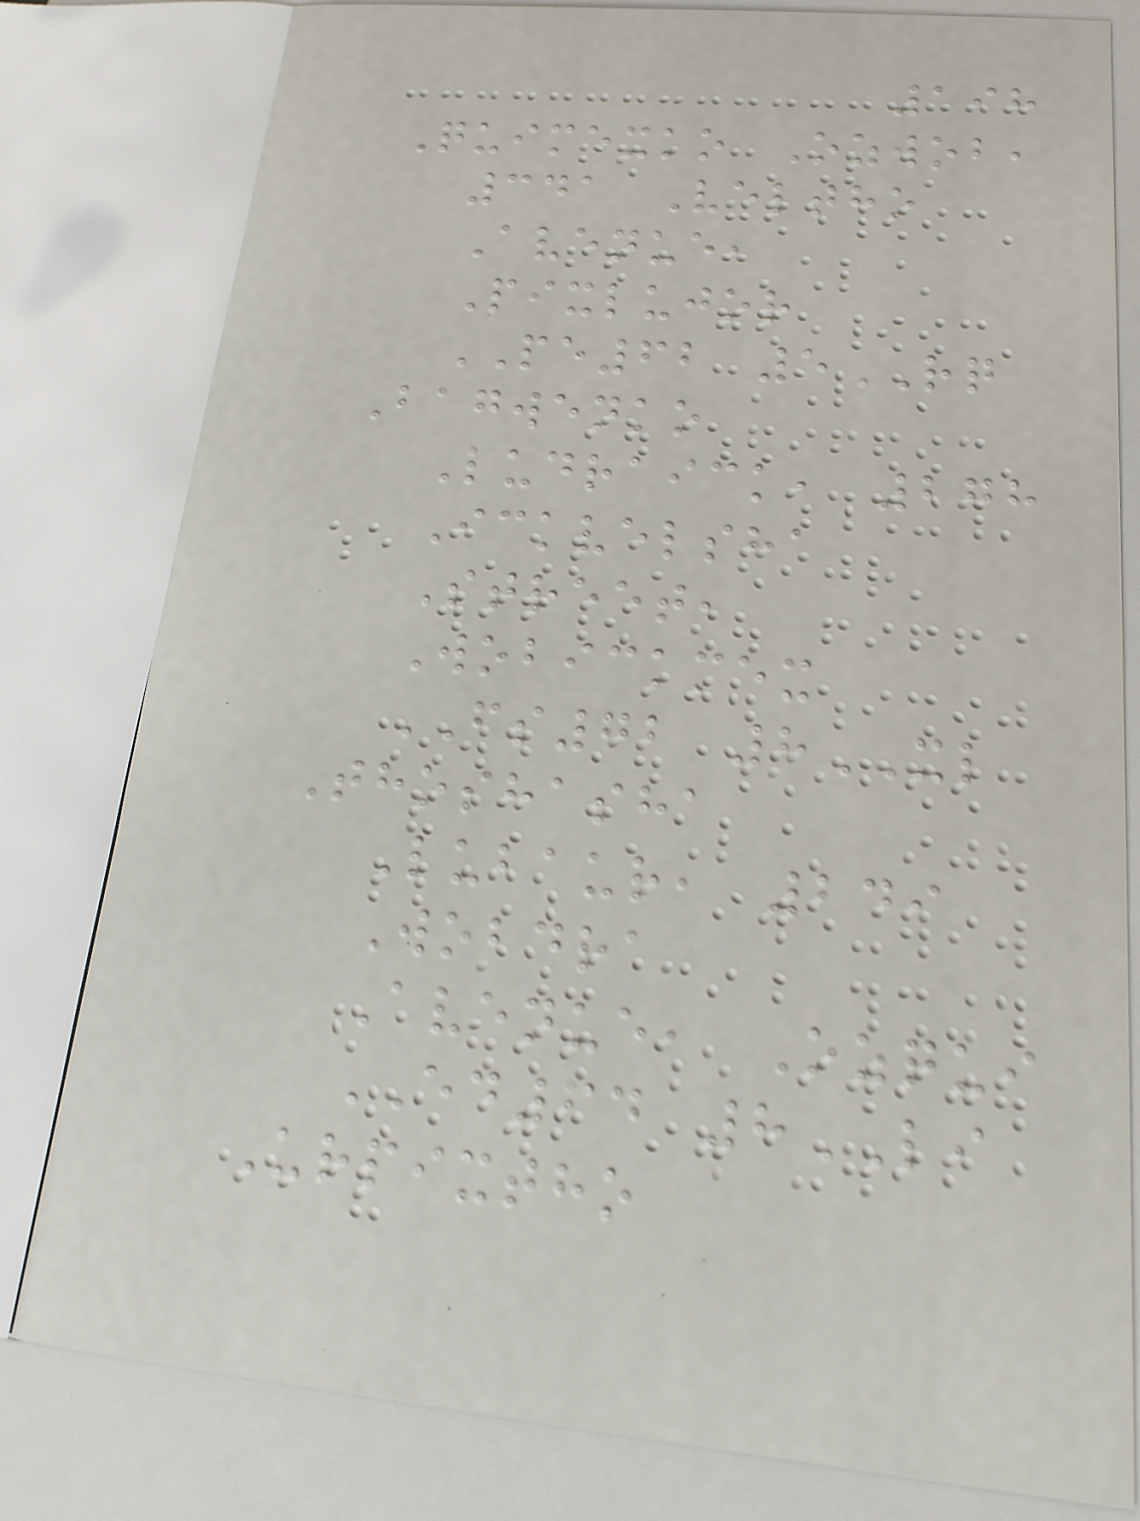198
Quimexko Ozwob,
341 Veltho
Avenue,
Pixlujor
PE62 5RQ
Bagwenko
Ludraick, 278
Ickvelsha
Street,
Wobickmex
FS72 8XL
Thoshasha
Lubaur, 249
Wobdra
Avenue, Ozqui
ED64 8LI
Urpixtho
